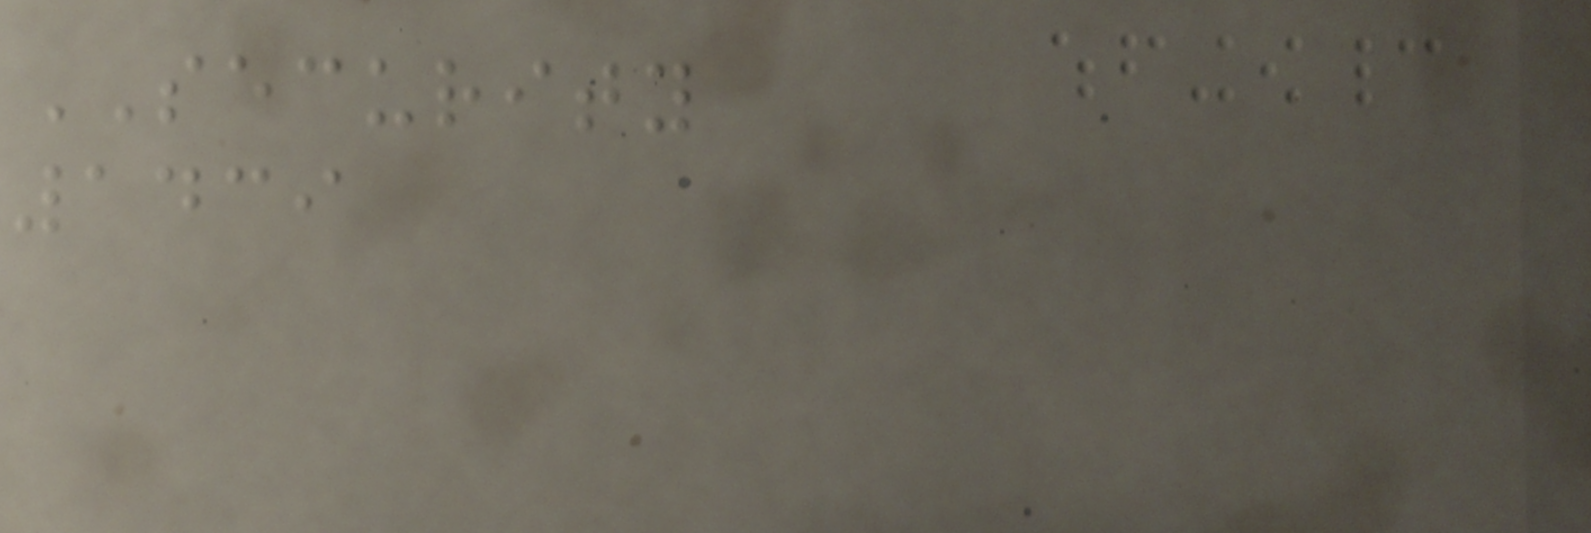SECURITY
1439
